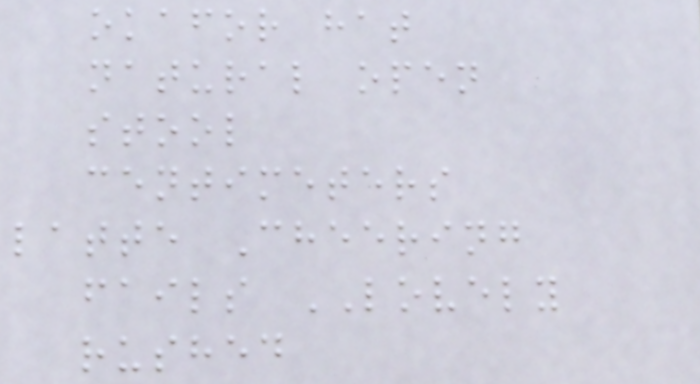okafor hat
natural open
stool
centimeters
latte Cheering
fails LOVELY
rushed
